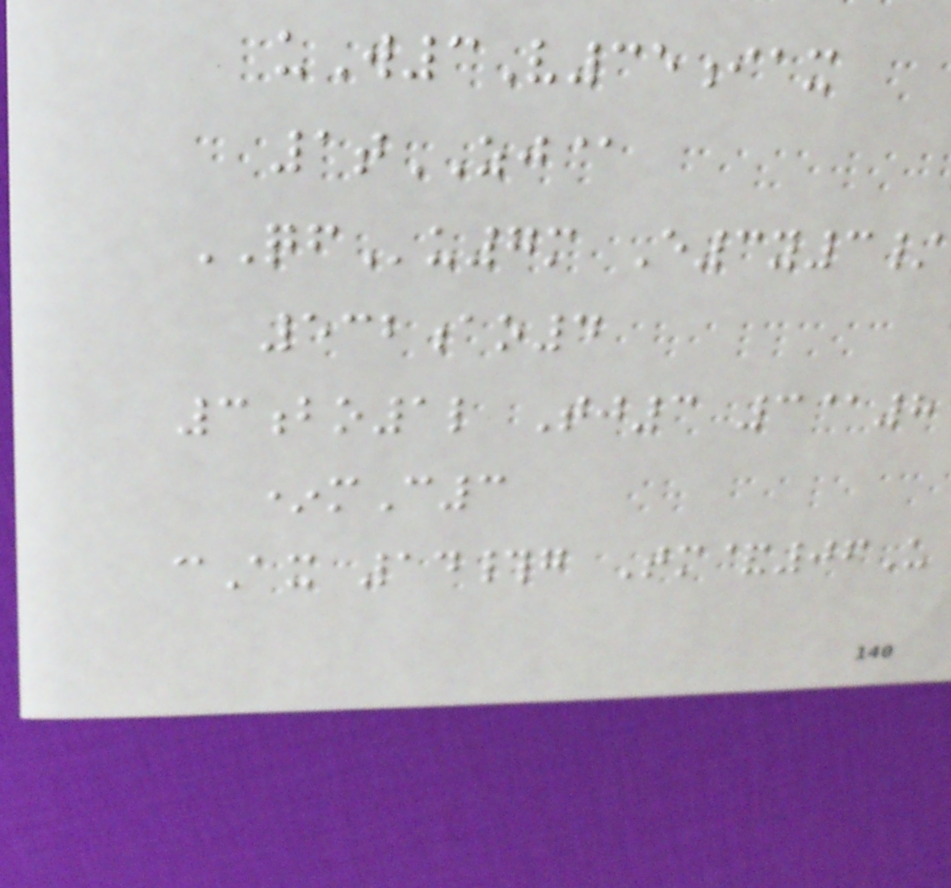uW3V35iax
1tZJ@
QFu7m E3y3/
532ao4
3bo1l Tj3 3@8
*mC3
cAx 14#g Tm&06U
